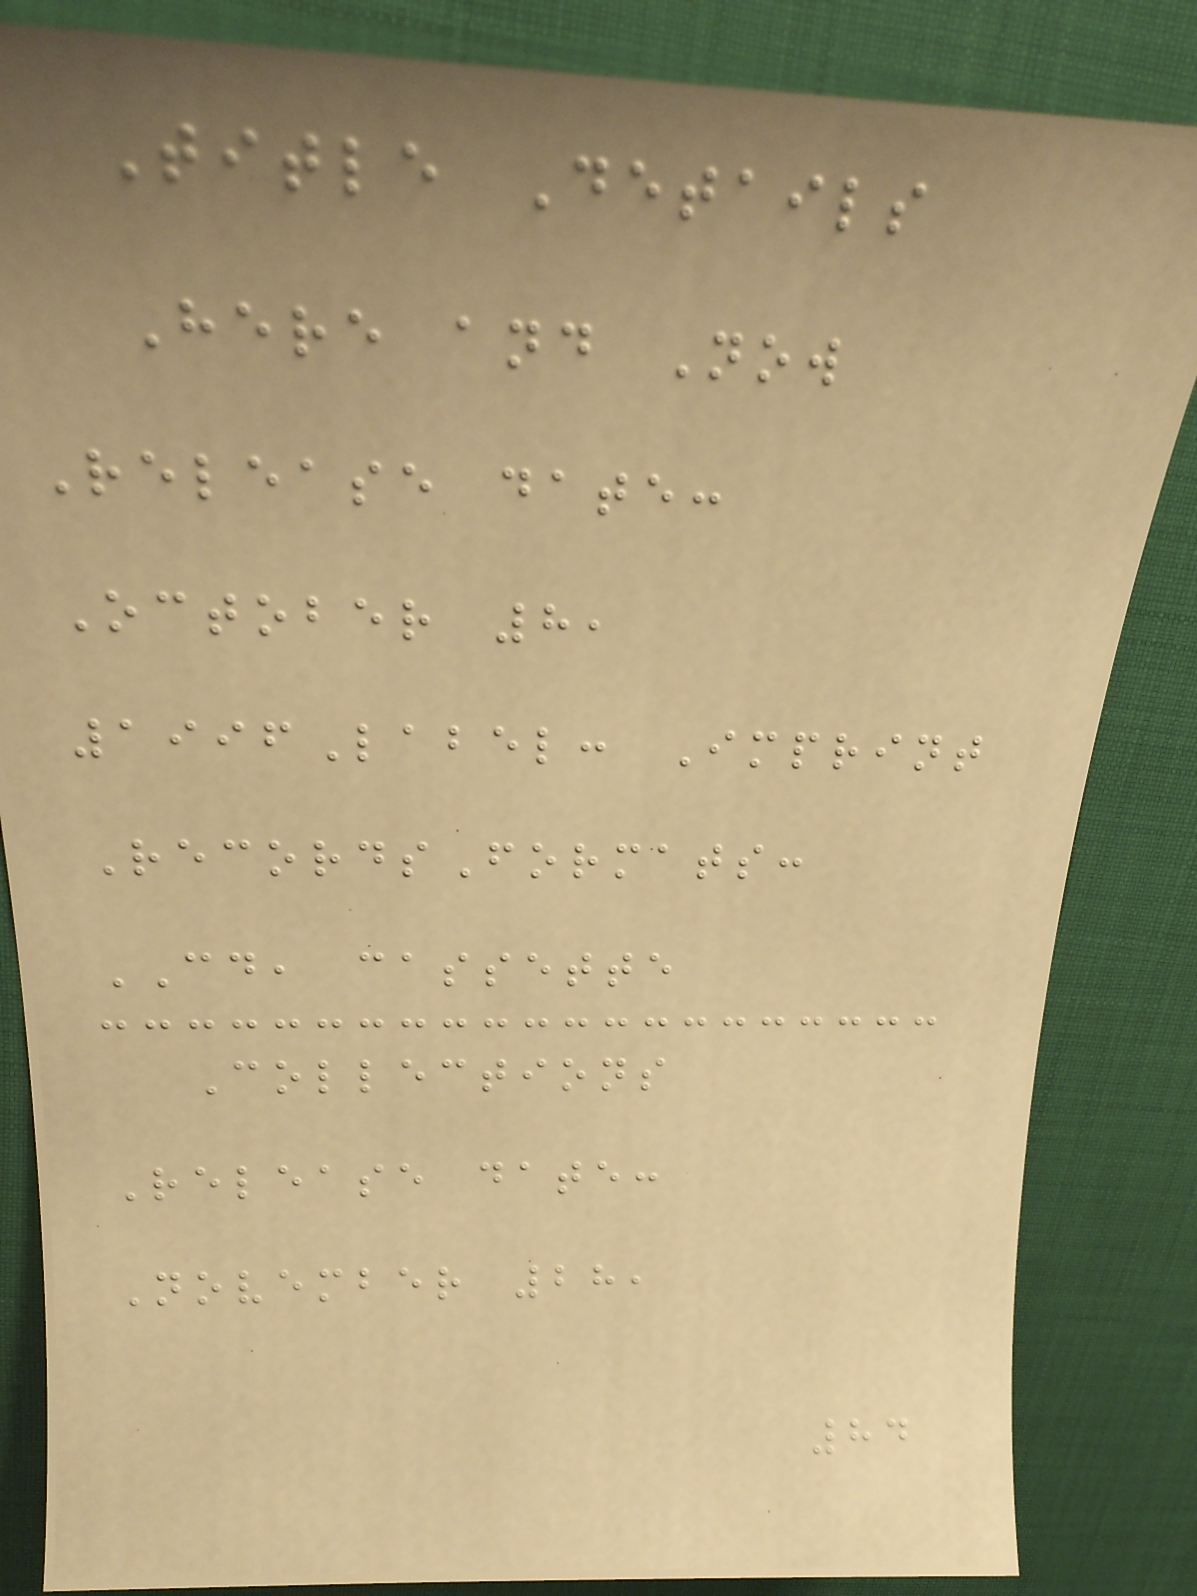Title Details
Here and Now
Release date:
October 8,
1996Label: Imprint
RecordsFormats:
CD, cassette
Collections
Release date:
November 28,
84
